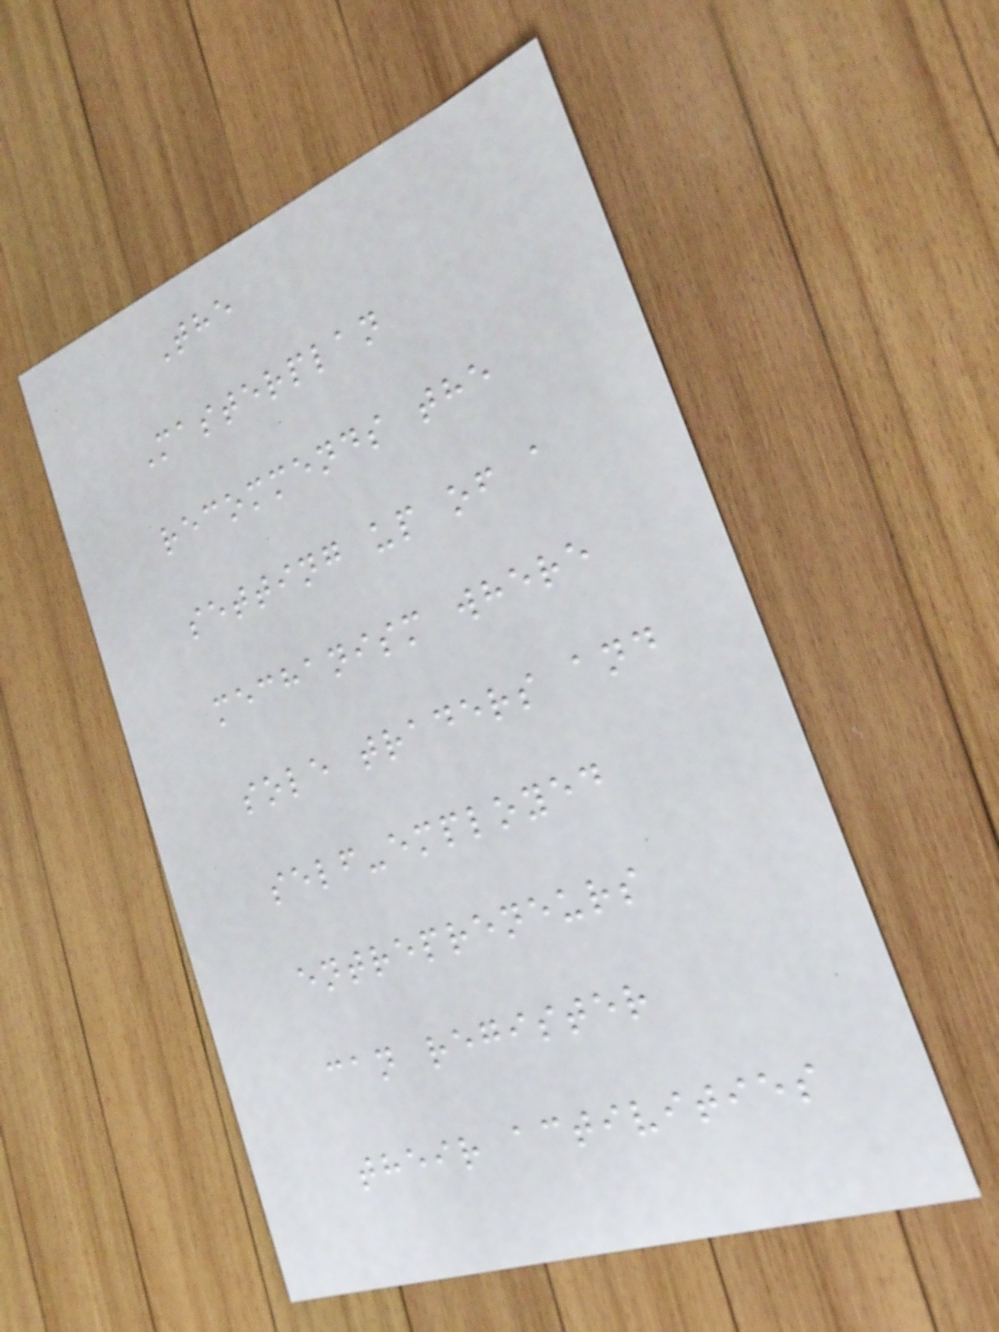The
Masterplan
recommends the
setting up of a
mechanism where
sole traders and
self-employed
entrepreneurs
can register
their activities
